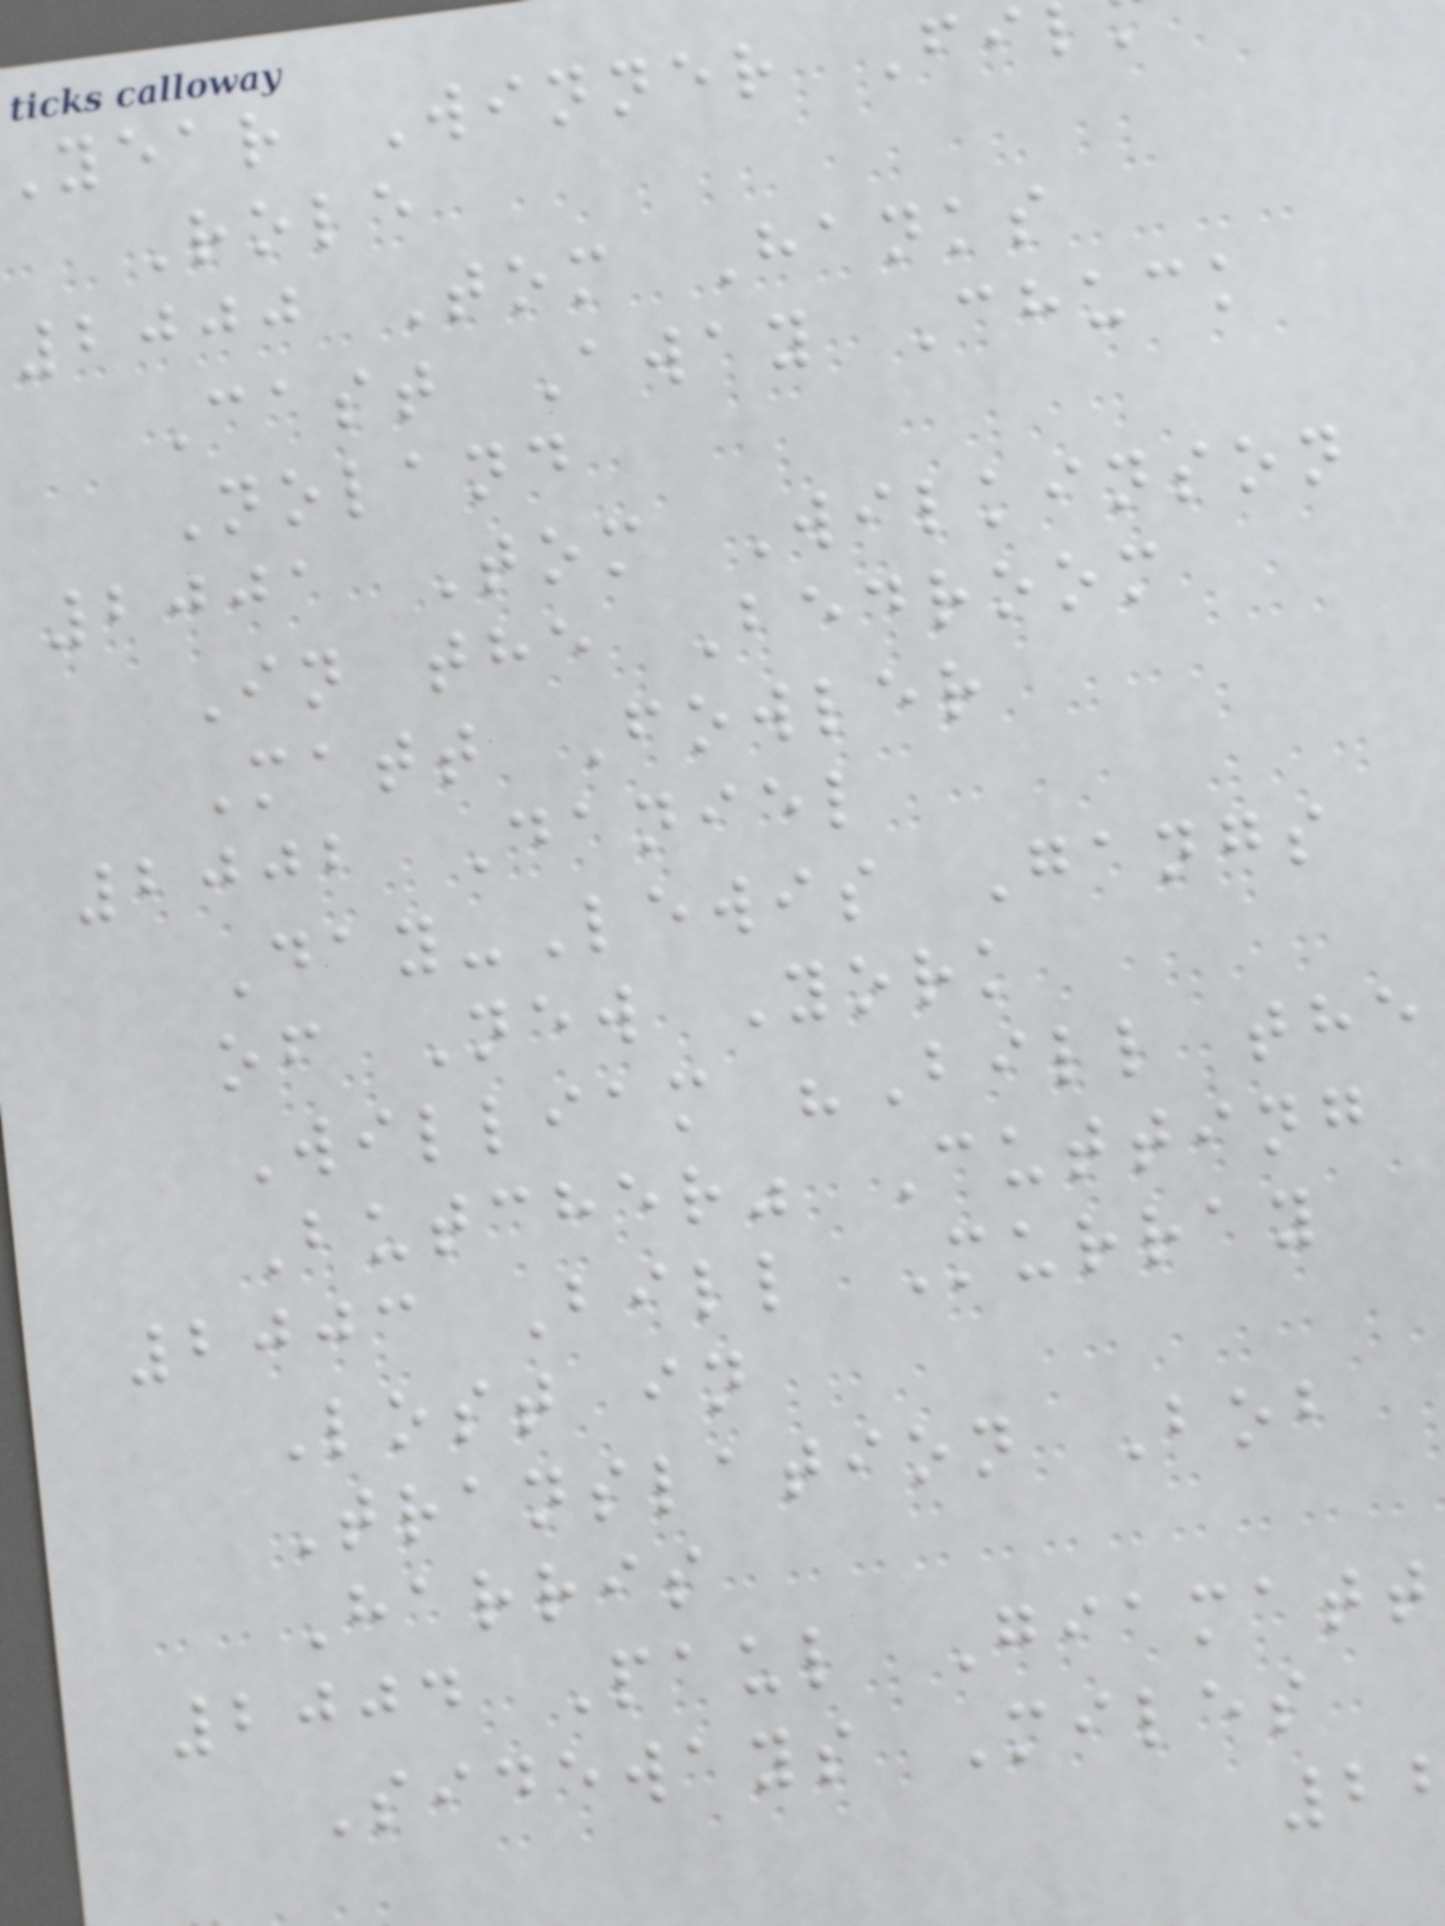year Winner Fi
Role
2000 Tom Hanks
Cast Away Chuck
Noland
2001 Tom Wilkinson
In the Bedroom
Matt Fowler
2002 Daniel
Day-Lewis Gangs
of New York
William "Bill the
Butcher" Cutting
2003 Bill Murray
Lost in
Translation Bob
Harris
2004 Paul Giamatt
Sideways Miles
